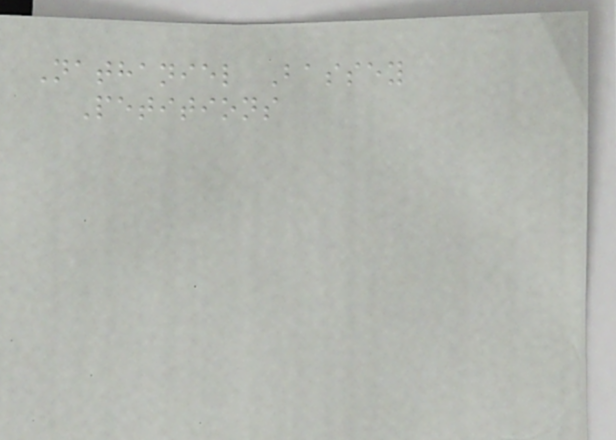Nathaniel Bassey
Petitions
